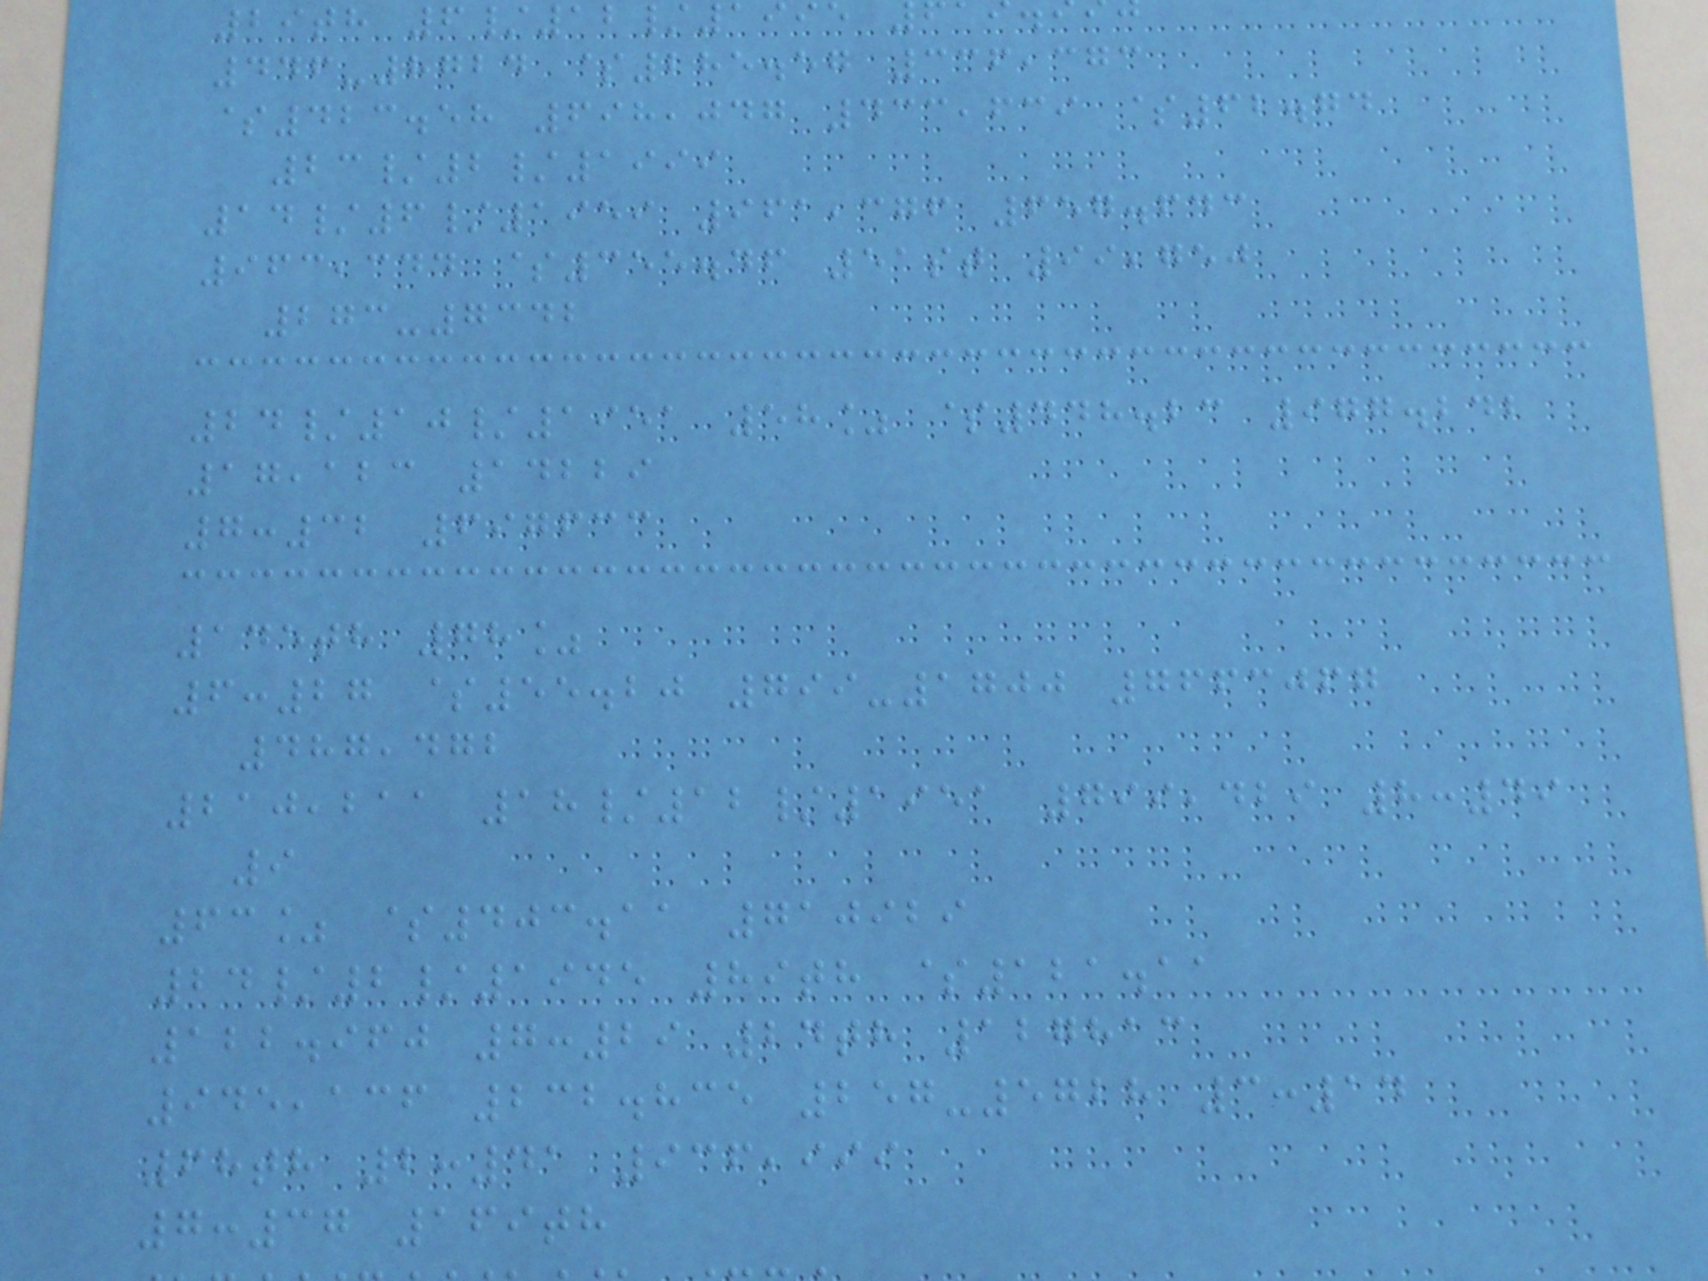29th 6/12/1995
446-8724 $285.57 336,373
$423.58 698,047 433,639 $62.74
23/2/1999
14/6/1959 961,376 657.643
963,344 $355.46 51st 99,750
273-7342
24/10/1951 58% $448.23 977.242
17,123 14229
7:32 697633
145th 78%
6:27 $55.20 799-1700 7663067
487,472
210,211 18/12/1951 799,429 8:49
9
63% $403.11 710929
24/2/1945 89th $121.11
122.960 7:29 24th 127813
945,136 232.835 257-5728 3:14
68th 2:41 936,999
7:37 169th
